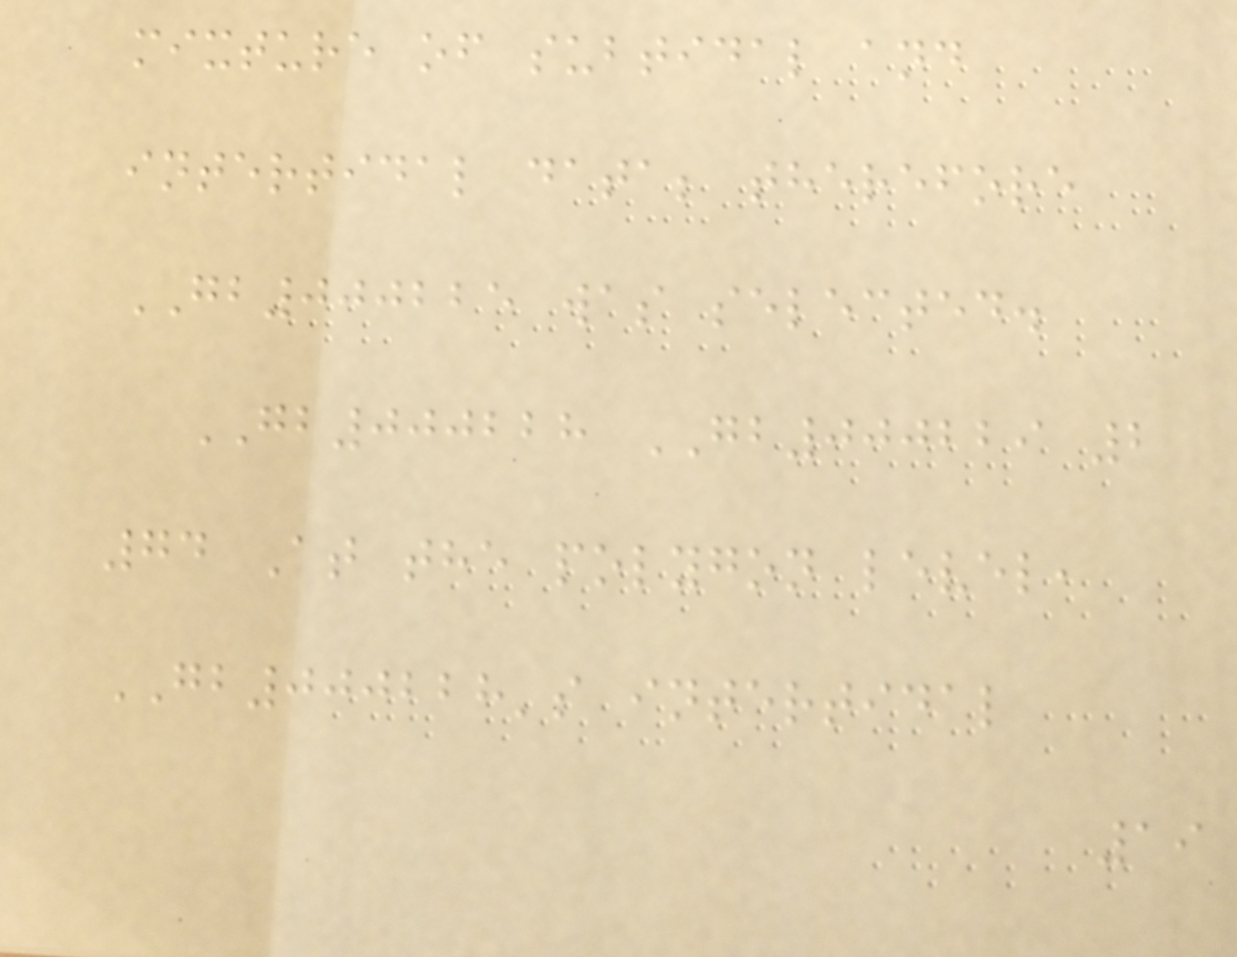mixture of subtidal and
intertidal data; therefore
GB000225 was selected.
GB000228 GB000229 2
74 At the polygon level,
GB000228's intertidal
19
